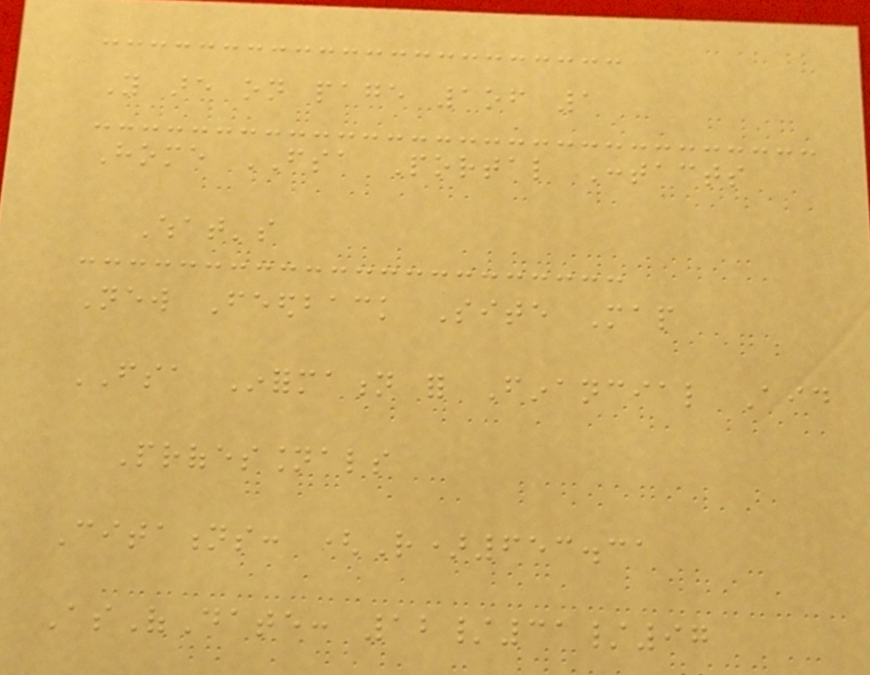You are on page 1of 1
Home FSA Portal Contacts
What's
New Feedback Site Map
FSA Information for Financial Aid
Professionals
Citations: (R)653.31
AsOfDate: 12/31/97
